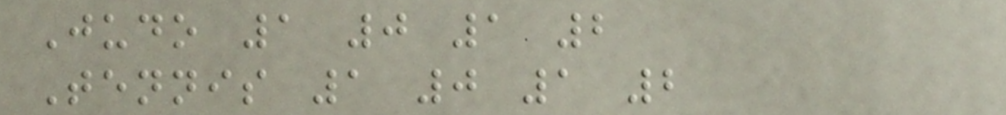Judo 1 0 1 2
Tennis 1 0 1 2
